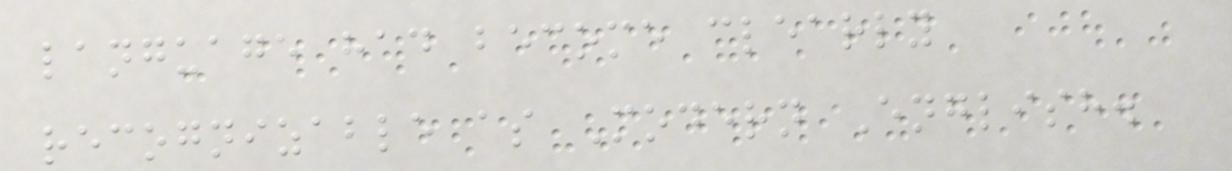language had become clearly
recognizable as Modern English.
